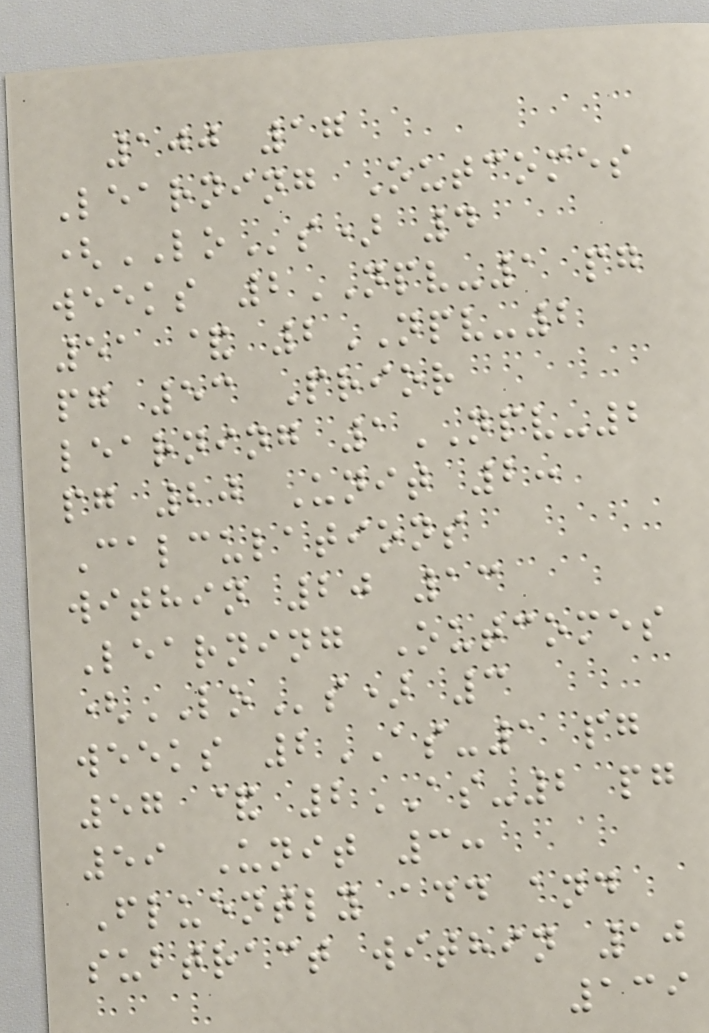100 17
Learning Outcomes
(LOs) 4
weeks 2NPV-1 pg
51 & 2NPV-2
pg 53 Prior
learning 1NPV-2
pg 20 Unit 2:
Calculations
within 20 13
Learning Outcomes
(LOs) 3
weeks 2AS-1 pg
57 & 2AS-2 pg
59 Unit 3:
Fluently add and
subtract within 10
139
